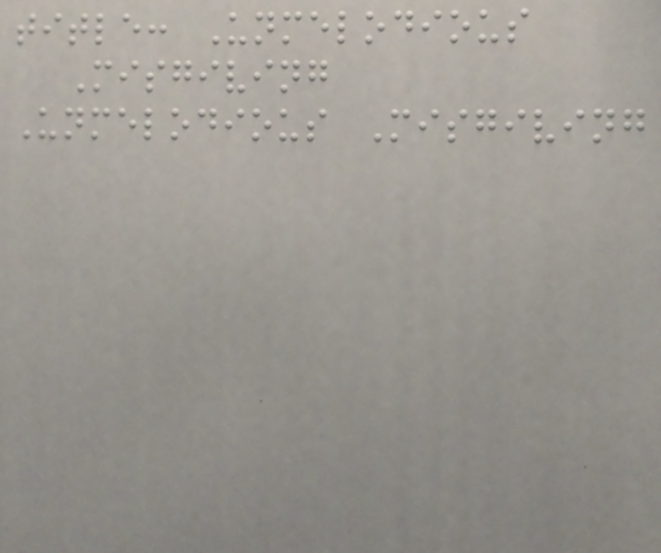title: Unmelodious
Misgiving
Unmelodious Misgiving
